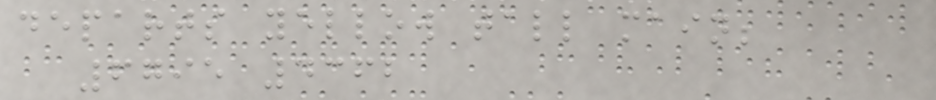departs yellow tall main;
6795 4362
